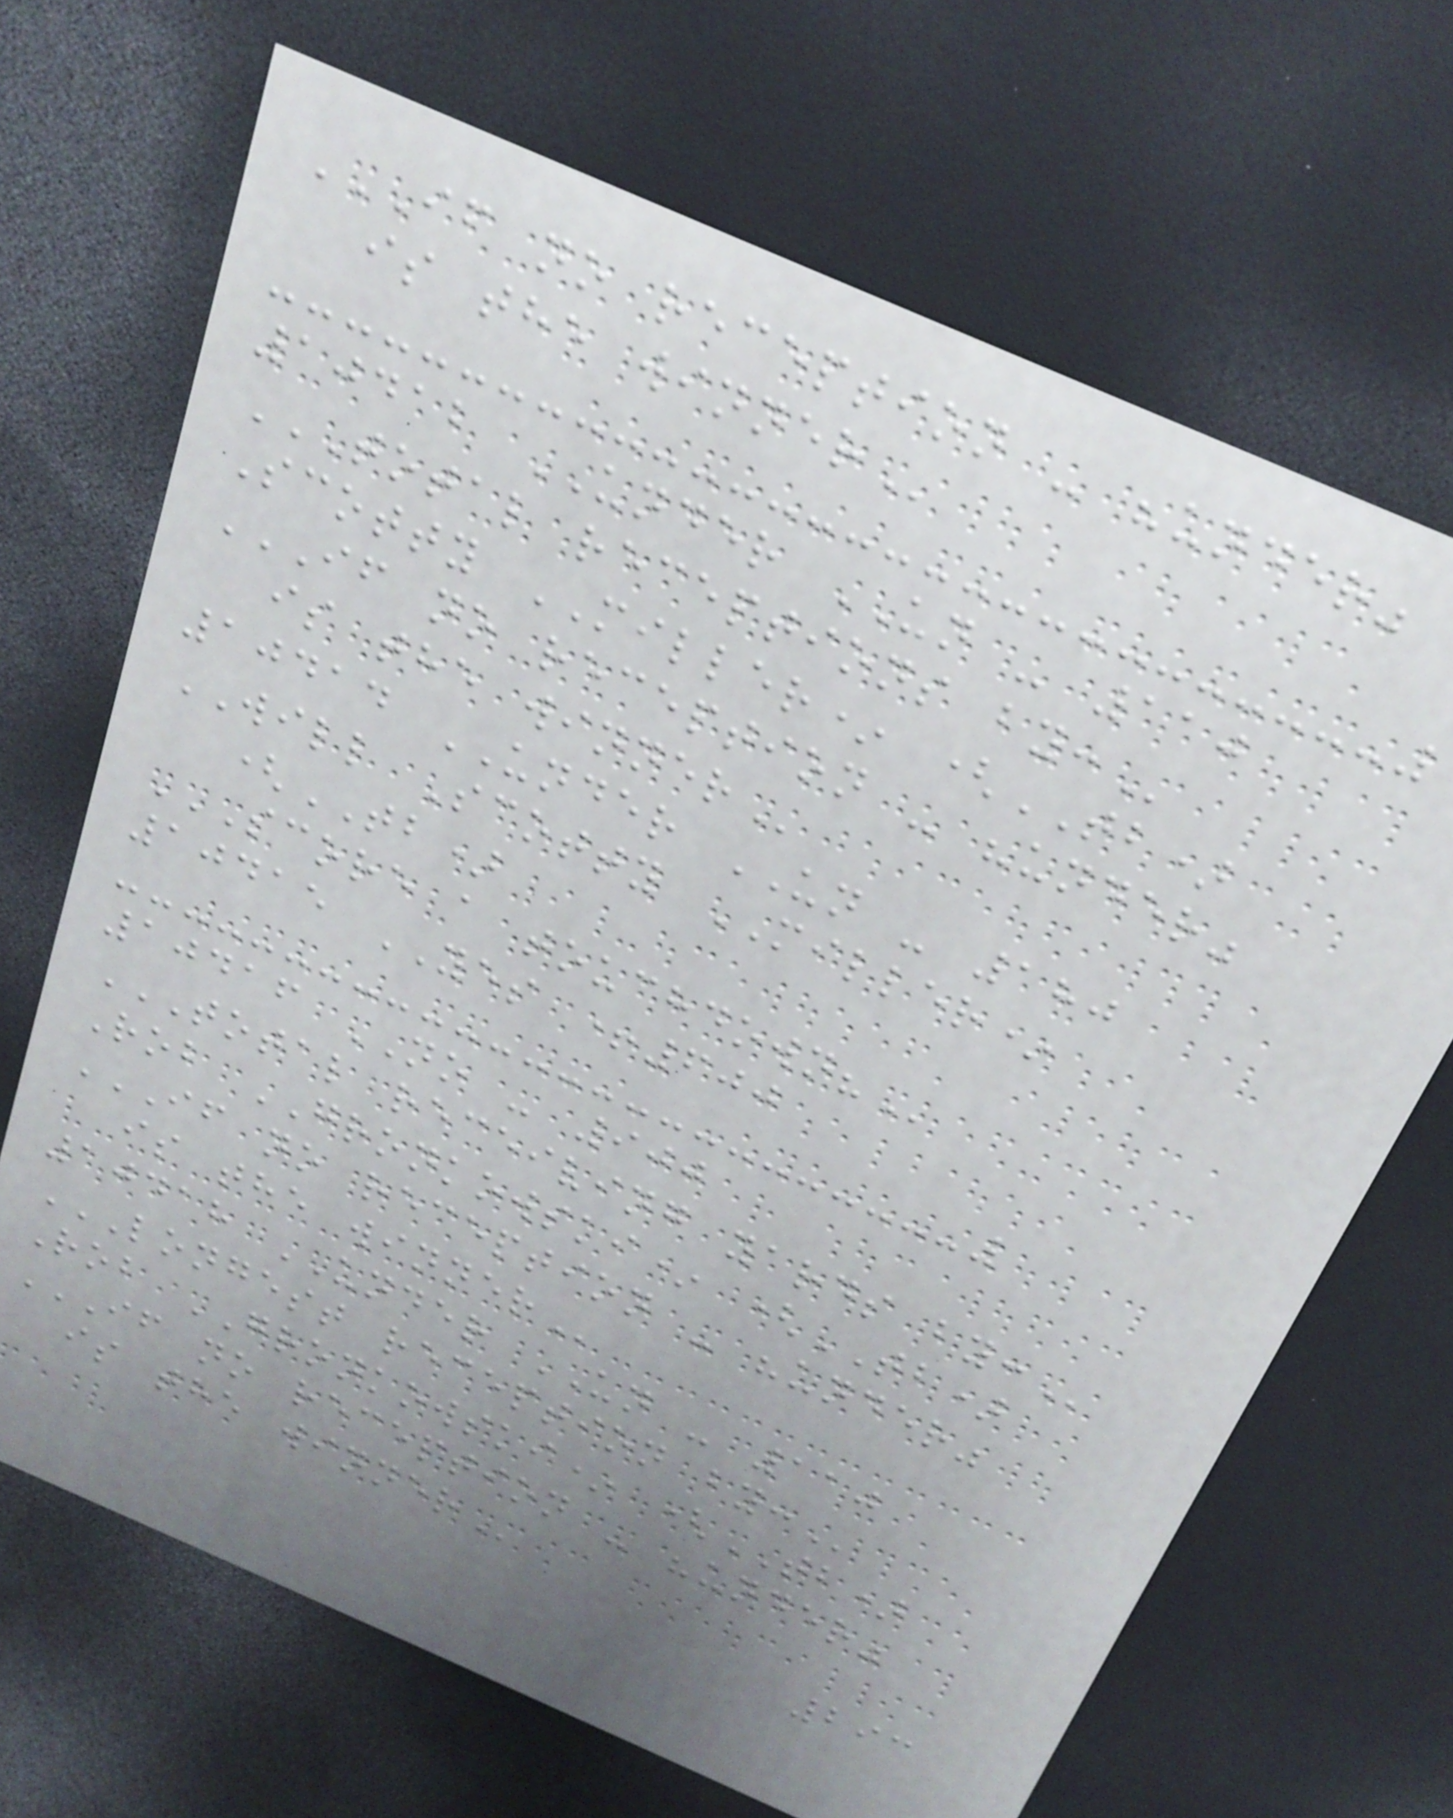IF NO RECEPTION - "UNDER"
IS THE WINNER
10412 UNDER UN - 110
TOTAL RECEPTIONS BY:
Scotty MILLER* (TB)
IF NO RECEPTION - "UNDER"
IS THE WINNER
10414 UNDER UN - 180
WILL Scotty MILLER*
(TB)
SCORE A TOUCHDOWN?
10415 YES +600
10416 NO - 900
TOTAL RECEIVING YARDS BY:
Rob GRONKOWSKI* (TB)
IF NO RECEPTION - "UNDER"
IS THE WINNER
10418 UNDER UN - 110
LONGEST RECEPTION BY:
Rob GRONKOWSKI* (TB)
IF NO RECEPTION - "UNDER"
IS THE WINNER
293
